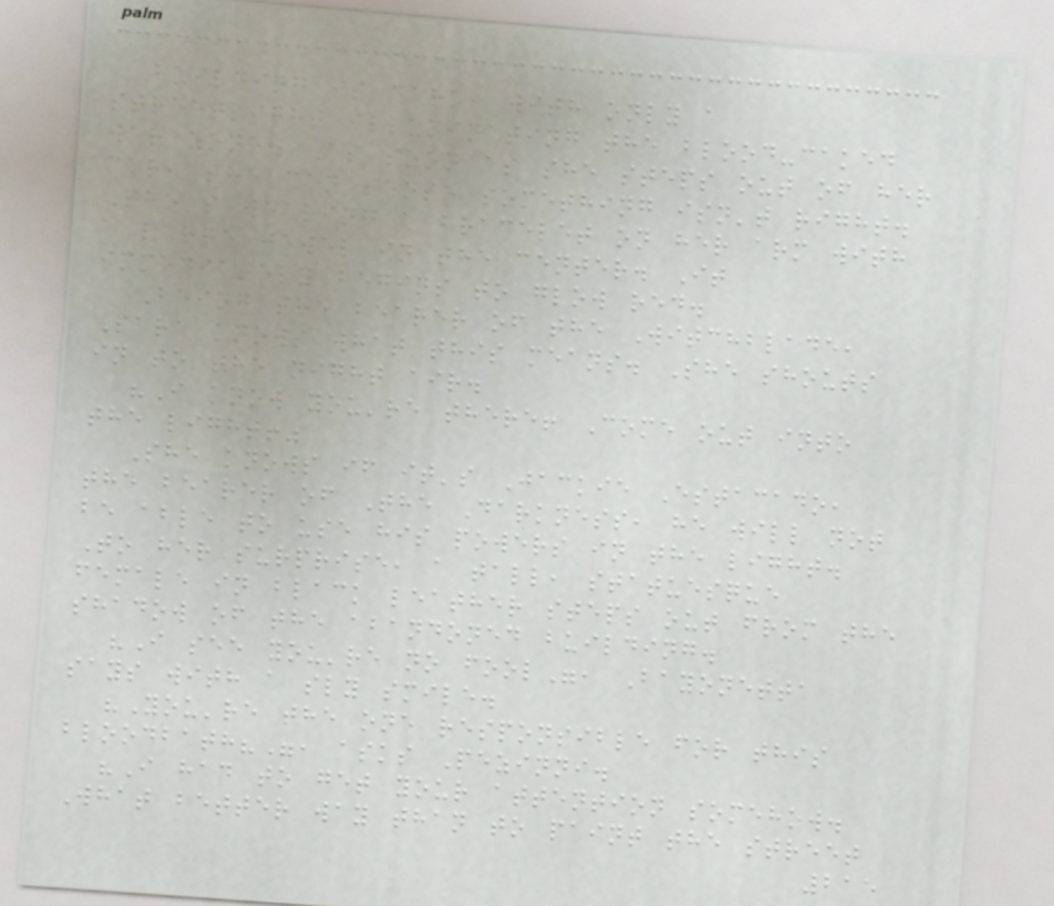building is dark, with only a
streetlight illuminating the blood-caked
war zone. As soon as she steps out of her
car, she can sense something isn't right.
She's wearing a bracelet on her arm with
a large jewel in the center. It
immediately begins to glow red.
Being the bearer of the Witchblade,
Sara knows what this means. She shouts
in to the night air.
"I know you're there! Come out into
the light!"
She knows if it's Jackie Estacado,
the bearer of The Darkness, he will not
be able to use his powers in the light.
To her surprise, a tall, statuesque
female in black leather steps out from the
shadow of the abandoned building.
"I see you're no fool", Bayonetta
says with a sly smile.
"You're the one responsible for this
bloodbath?", asks Pezinni.
"I had to get your attention somehow.
What better way than to paint the street
215
